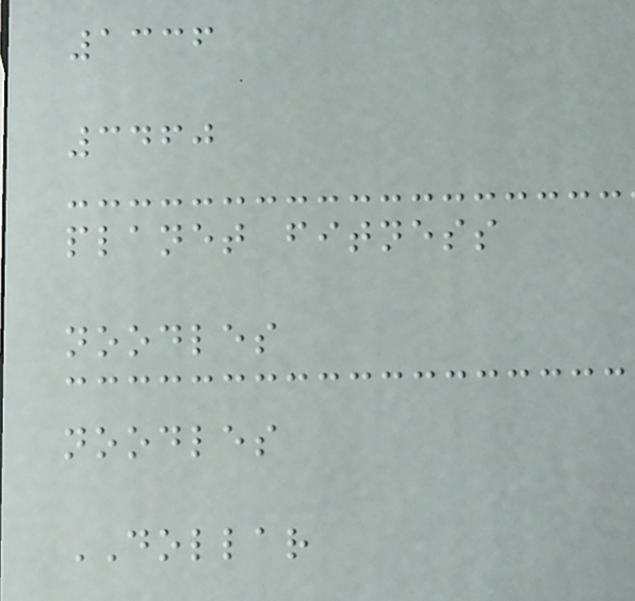1336
3460
planet fitness
noodles
noodles
DOLLAR
